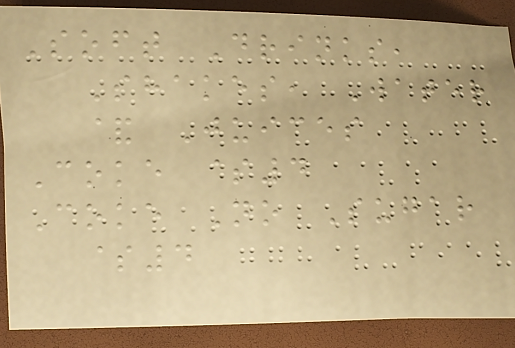Soft Drinks,
Shakes, Water
& Juices
Coke $4
Coke No Sugar
$4
